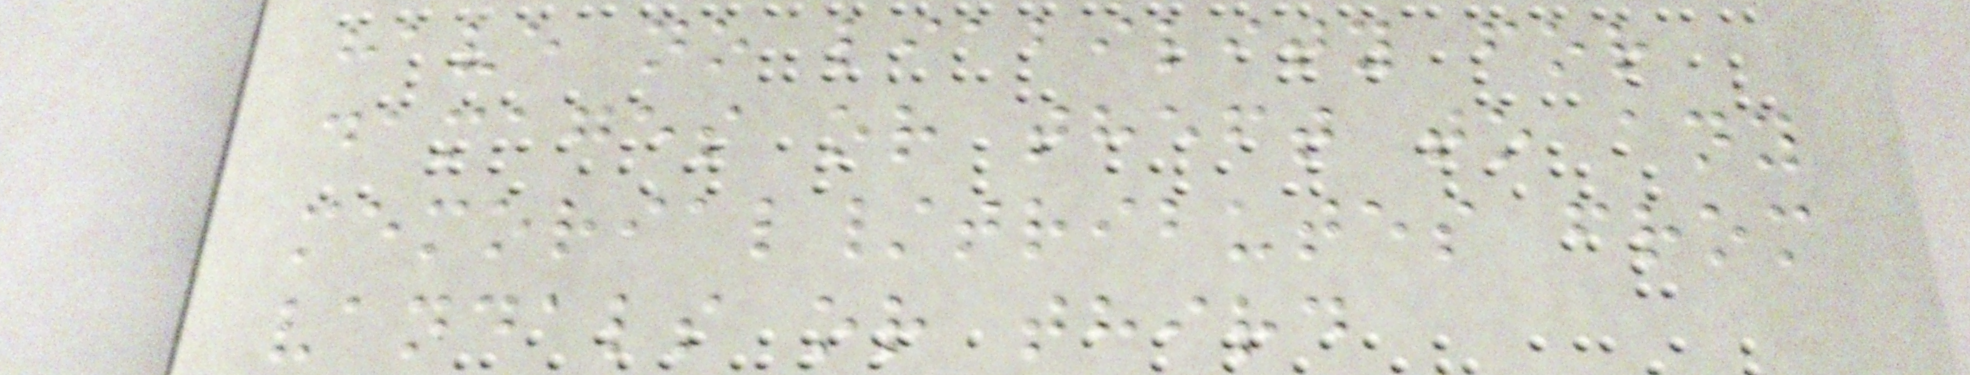have no liability for
damages or theft to any
memorial/tributes from
vandals or third
